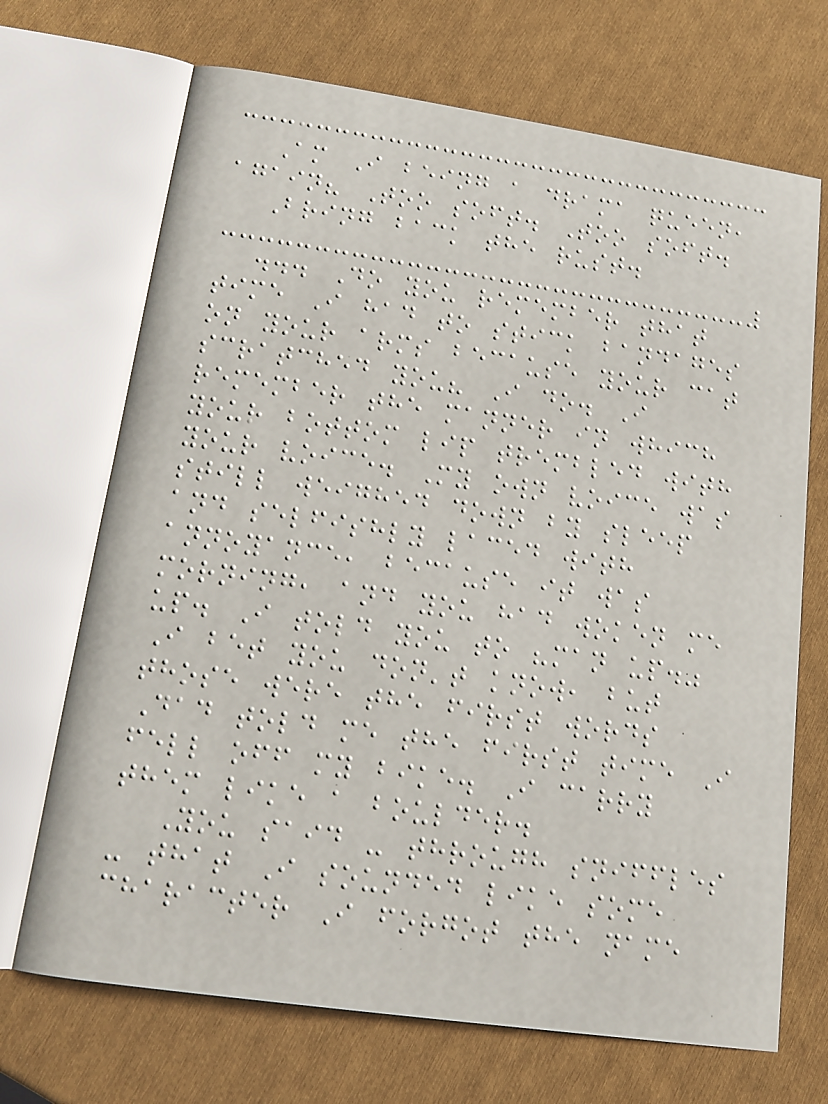Am I being a drama queen,
again? Too soft. Too soft.
Bring back the rust.
... Do you remember that
time I had to stick bandages
on your arms because your cat
scratched you? I do. I
remember the manner in which
your bottom lip trembled with
your voice. My own voice was
still weighed down by sleep
and selfishly laced with
annoyance, because it was
morning, and you had woken me
up. I told you to "man up."
I bet you don't know, but
those were the first words
Dad told me the first time I
fell off my bike. I carry
them like a boulder.
You said - through sniffles
- that I sounded like some
character I forgot the name
